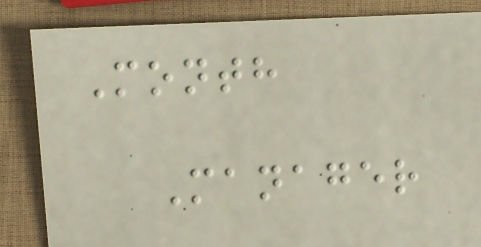Month
Manager
